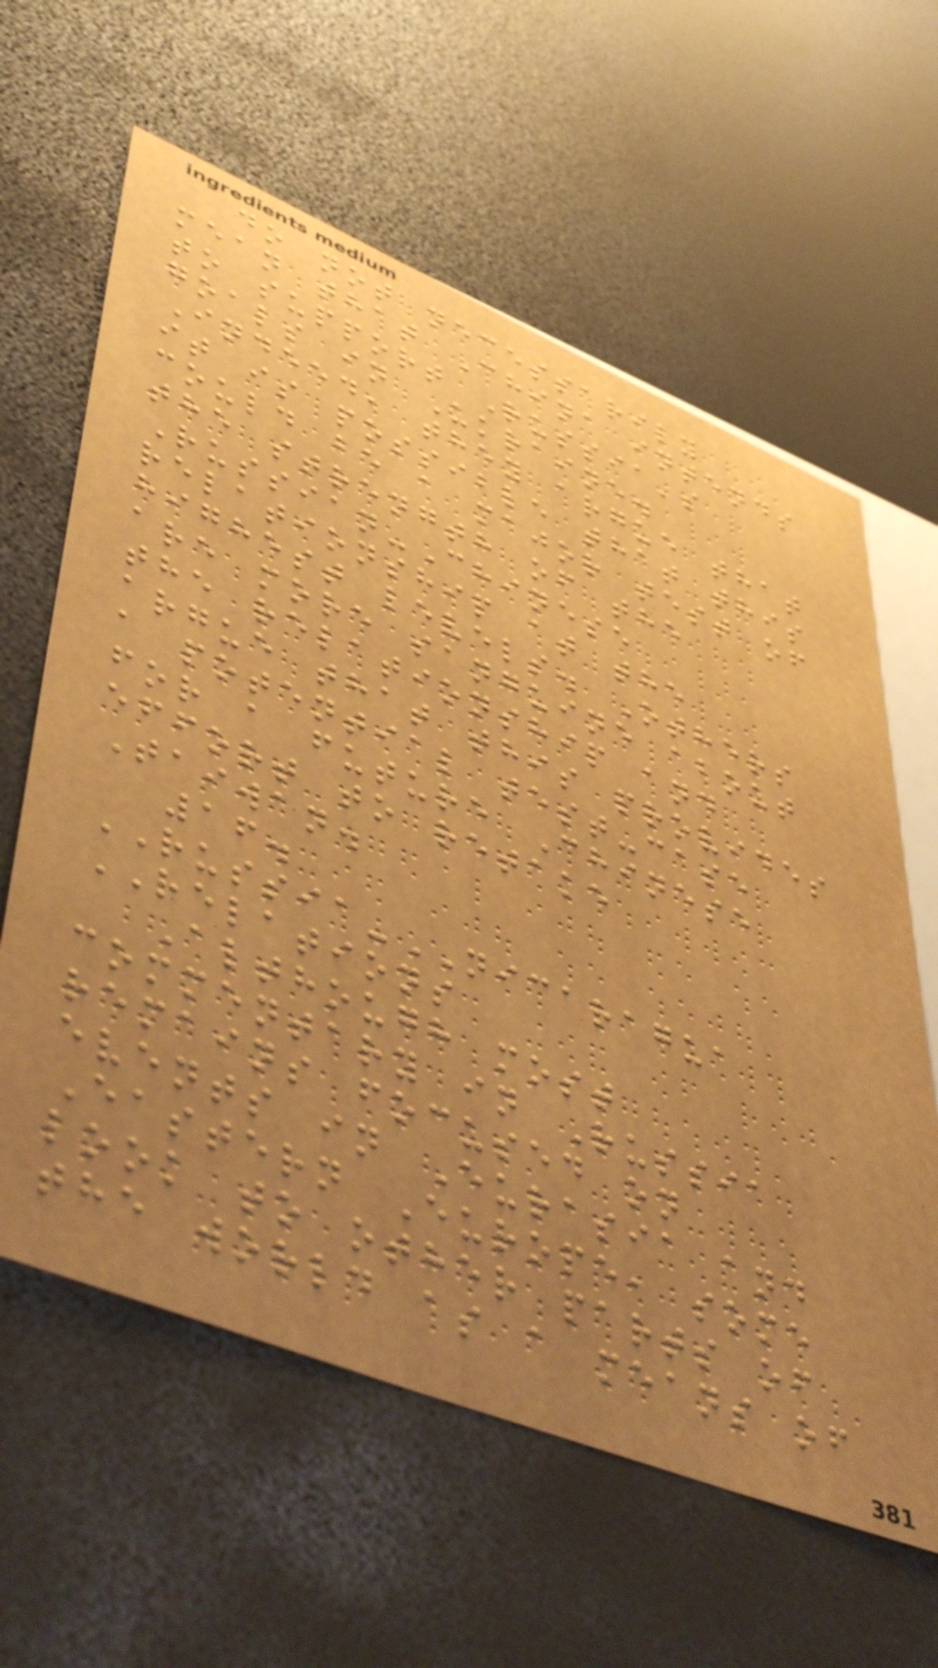do not necessarily
mean that China intends
to support Russia's
goals in Ukraine.
Indeed, they argue that
it is possible that this
could be a major test of
the strength of the
Russian-Chinese
relationship at the
highest levels. Others
are more sanguine about
the relationship and
argue that this provides
a potential test-case
for a future Chinese
effort to retake
Taiwan.
16.
RUSSIA-NICARAGUA
RELATIONS
Although most
commentary in Russia
remains focused on
events in Eurasia and
Eastern Europe, some
look to other parts of
the world as a means of
